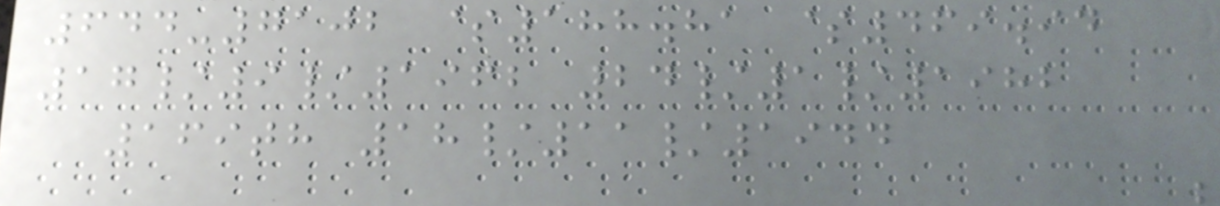644-7102 $188.81 $469.94
17/9/1962 24/1/1982
169th 18/11/1944
